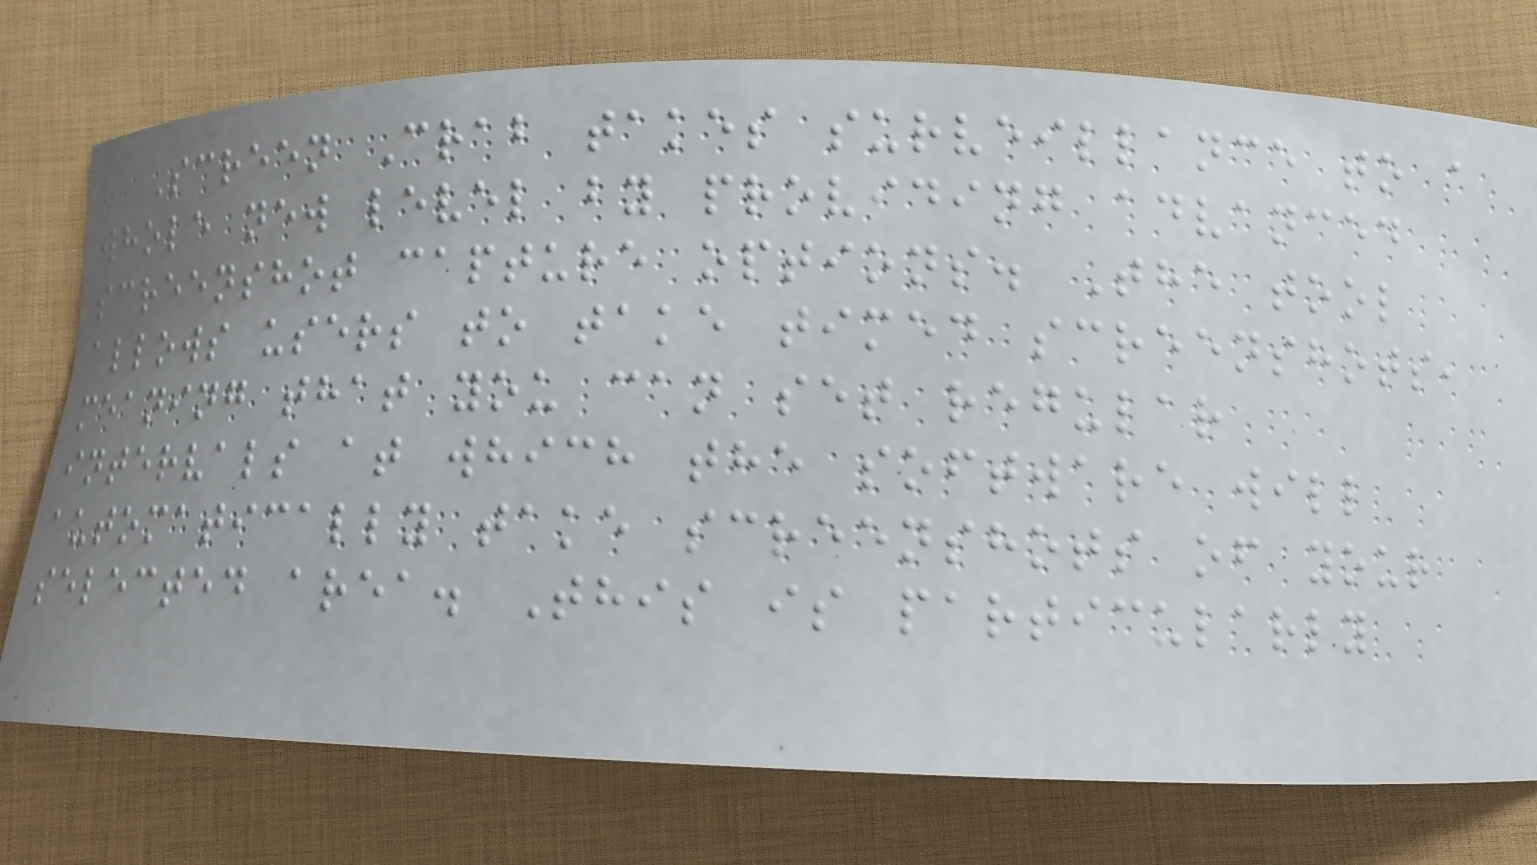Screen Crab takes surveillance to a
whole new level by providing advanced
screenshot capture options. The tool
allows users to take timed screenshots,
meaning that you can set regular
intervals at which the software will
automatically take screenshots of your
selected area. This is particularly
